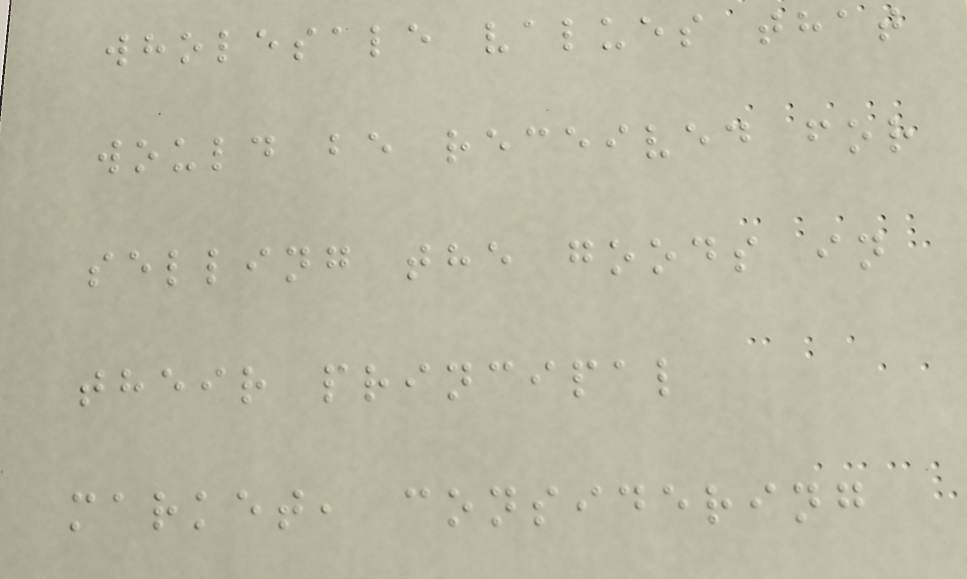wholesale values that
would be received for
selling the goods in
their principal
market, considering
